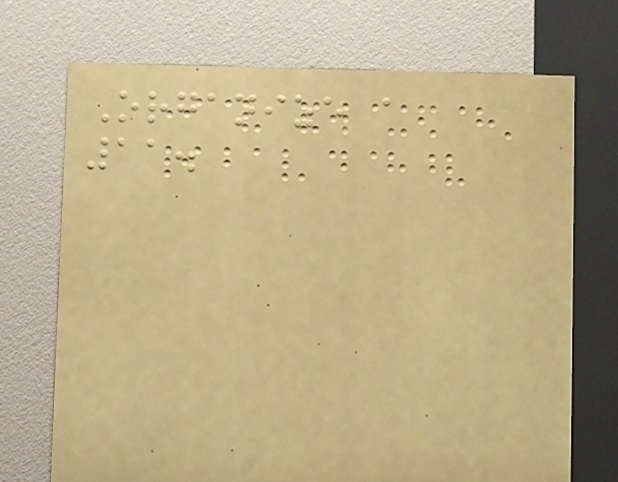Organize a
11.
